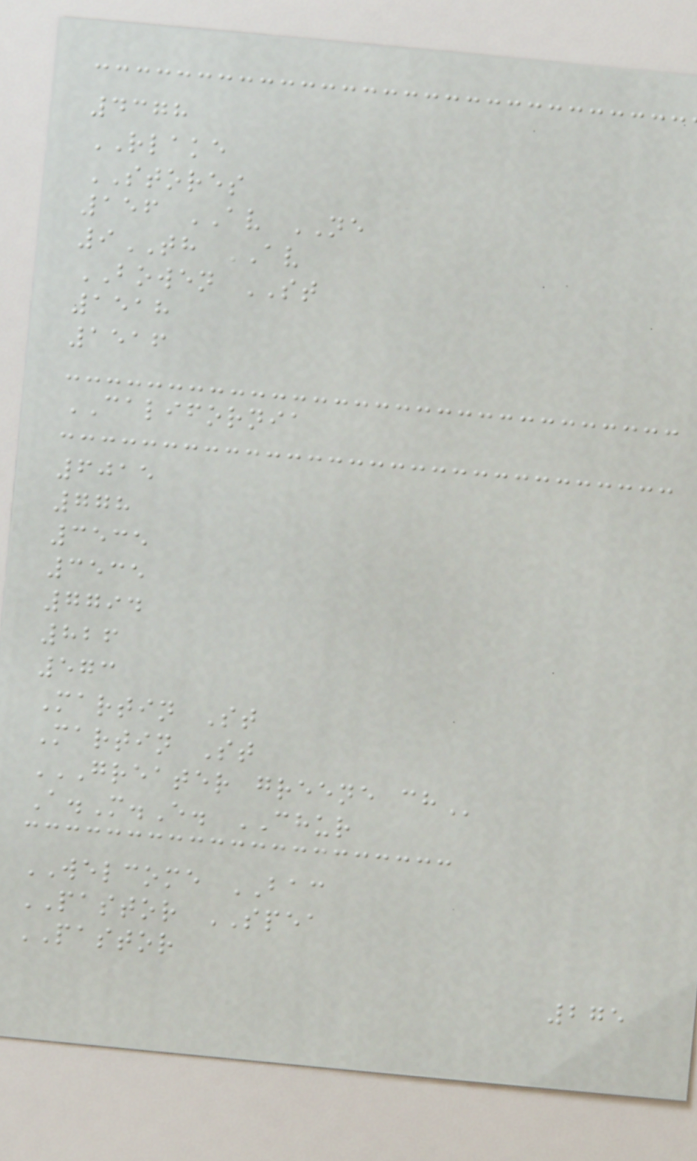4378
RLAKE
STORES
156 AV NE
9TH AV
BOWEN ST
1518
1516
CALIFORNIA
6015
778
3535
3535
7794
826
573
Martin St
Martin St
GREATER GREENE CH
A.M.E. CHUR
WELCOME BAC
PASTOR SPEA
PASTOR
275
